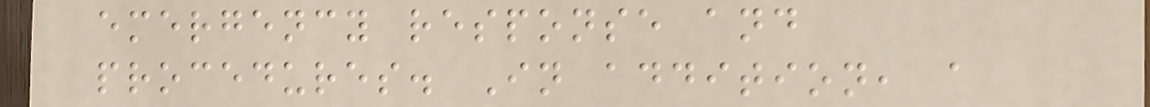emergency response and
procedures. In addition, a
